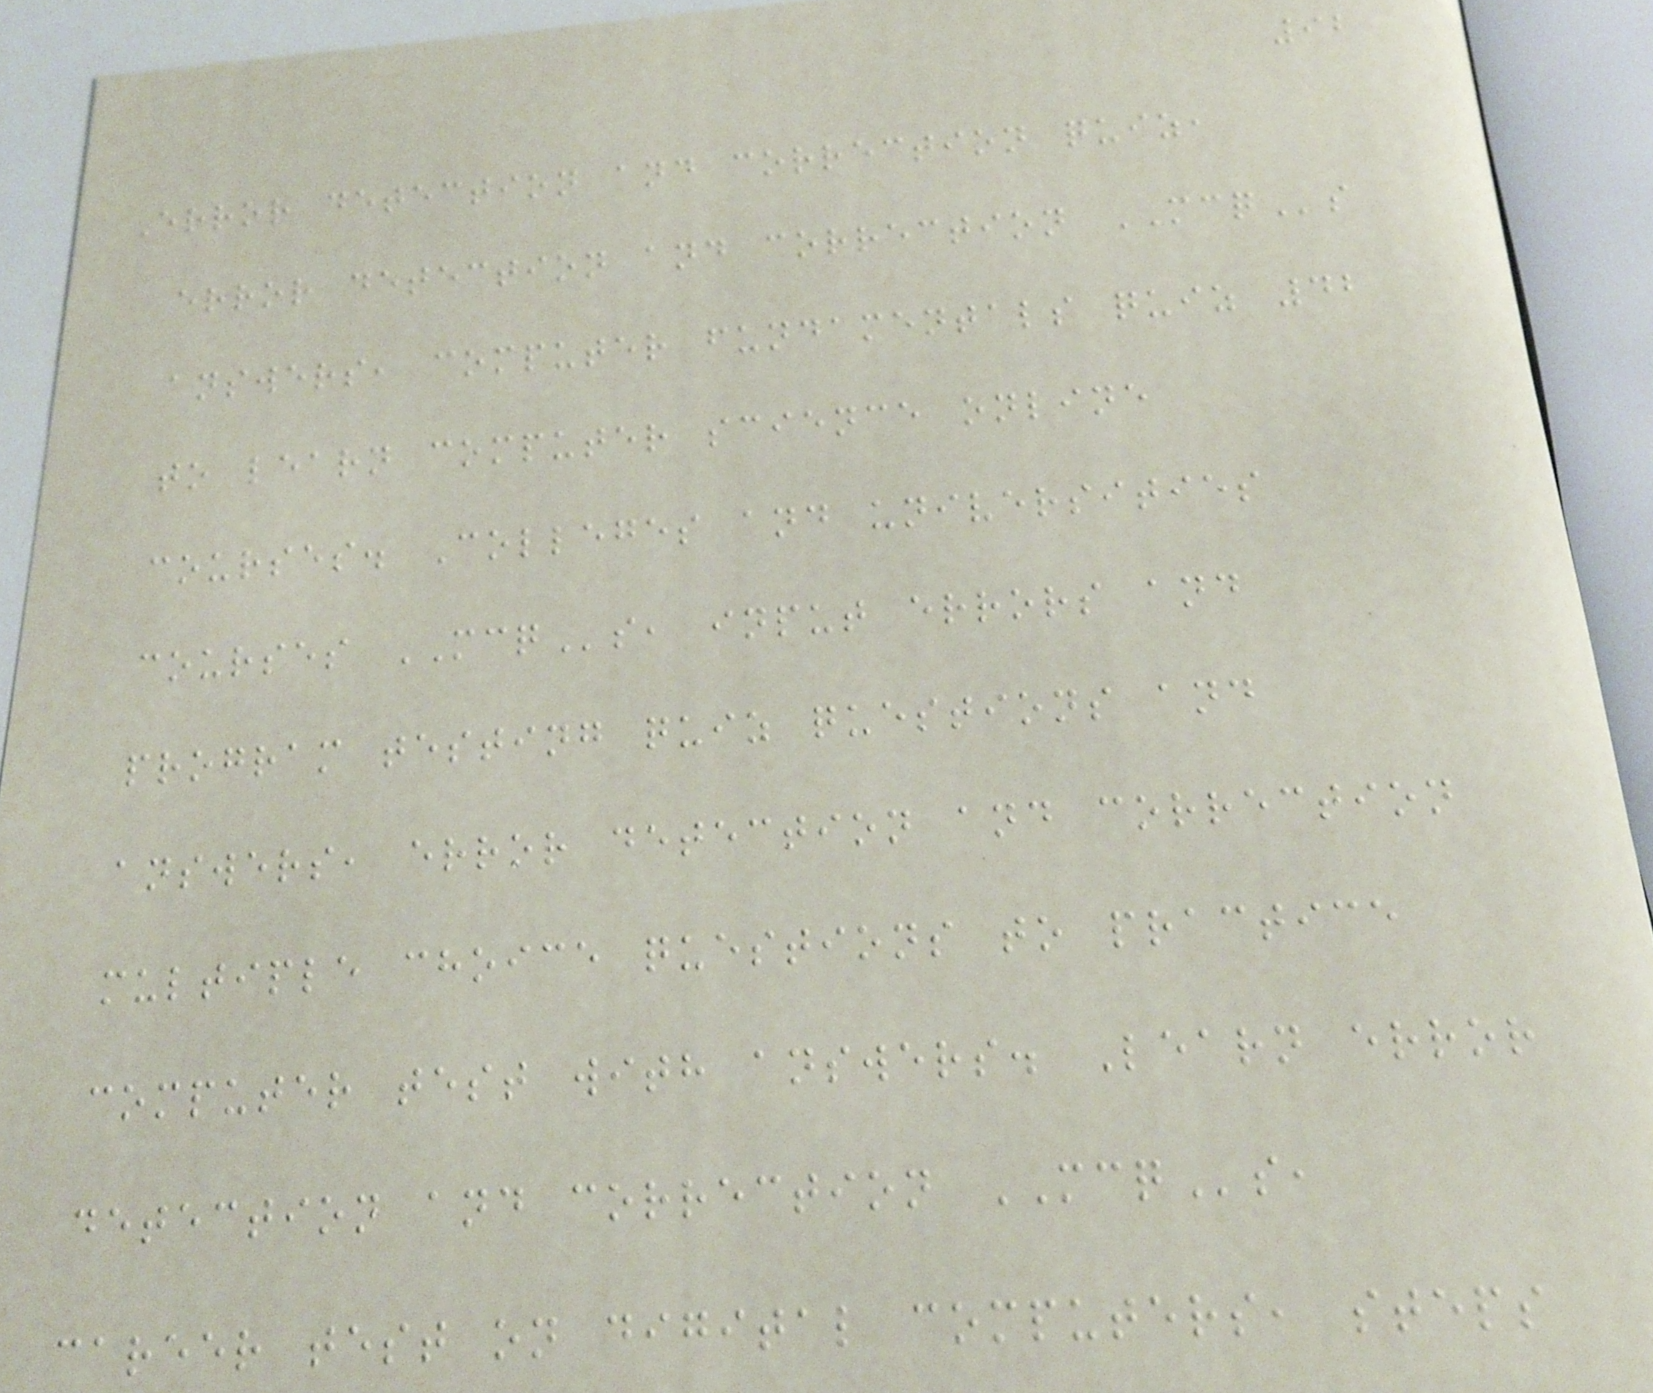92
Error detection and correction quiz,
error detection and correction MCQs
answers, computer fundamentals quiz 42
to learn computer science online
courses. Colleges and universities
courses MCQs, input errors and
program testing quiz questions and
answers, error detection and correction
multiple choice questions to practice
computer test with answers. Learn error
detection and correction MCQs,
career test on digital computers, steps
